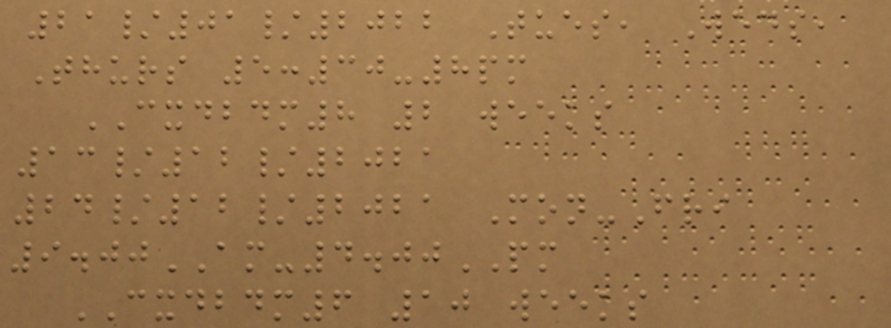21/01/2022 Tues, Weds,
Thurs 5:30-8pm
CXDBDM8 2 weeks
13/12/2021
24/12/2021 Mon-Fri
9.00AM-4.00PM
CXDBDM6 10 weeks
